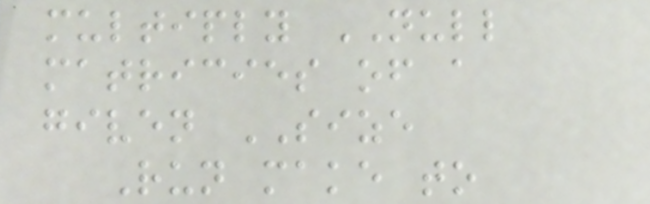multiply NULL
matricies of a
given SIZE
Run make to
